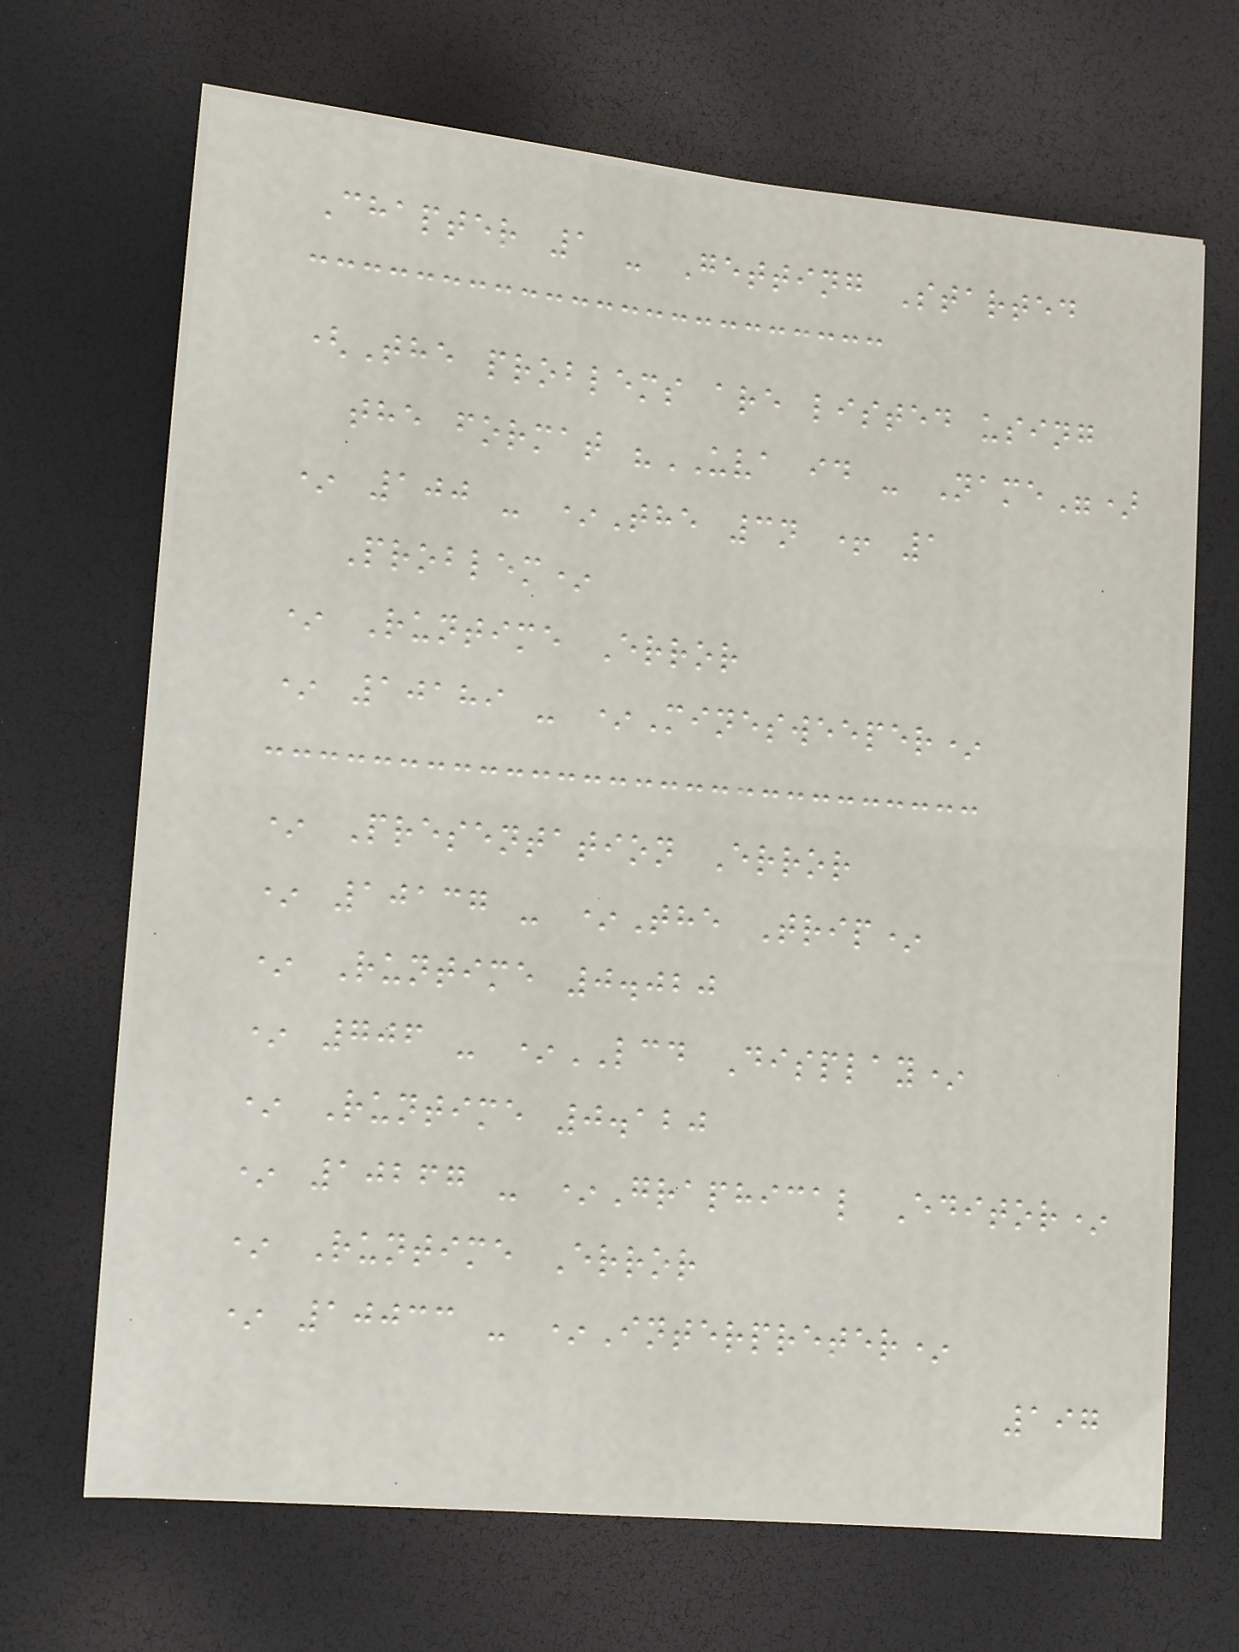Chapter 1 - Getting Started
(The problems are listed using
the format "UVA id - Name")
* 100 - *The 3n + 1
Problem*
* Runtime Error
* 10189 - *Minesweeper*
* Presentation Error
* 10137 - *The Trip*
* Runtime 0.020
* 706 - *LCD Display*
* Runtime 0.120
* 10267 - *Graphical Editor*
* Runtime Error
* 10033 - *Interpreter*
197
